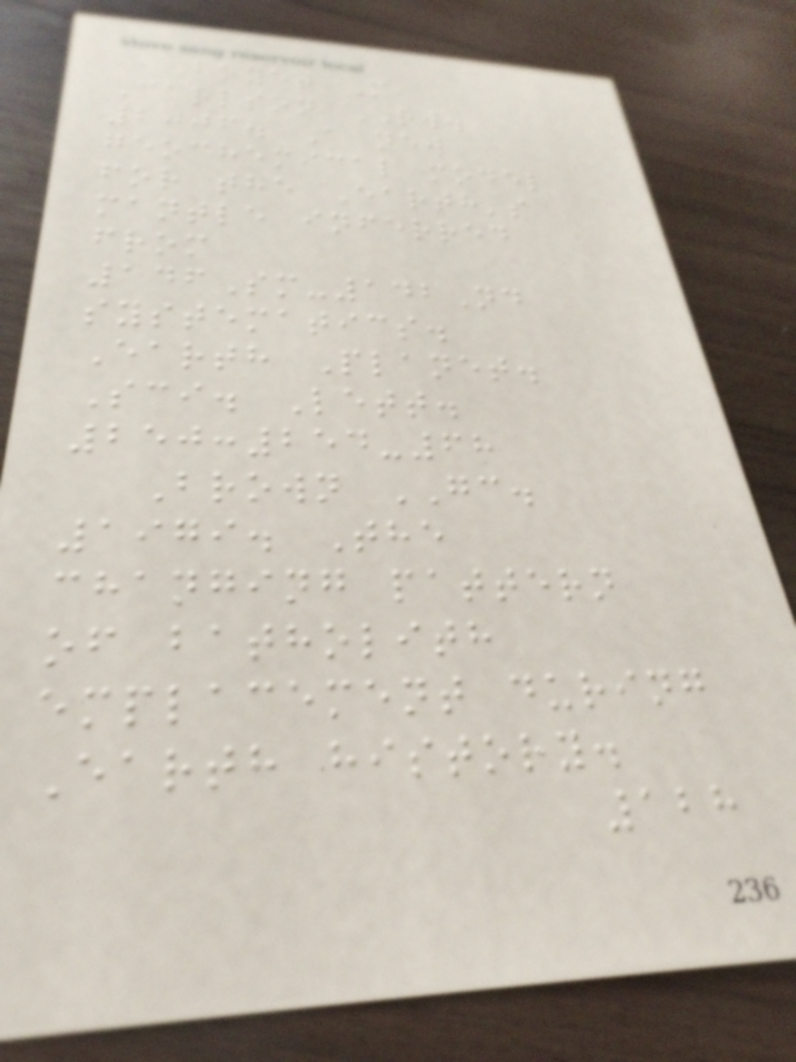Boyet M,
Carlson RW.
2006. A new
geochemical model
for the Earth's
mantle inferred
from
146Sm-142Nd
systematics.
Earth Planet.
Sci. Lett.
250:254-68
Brown GC.
1979. The
changing pattern
of batholith
emplacement during
Earth history.
128
